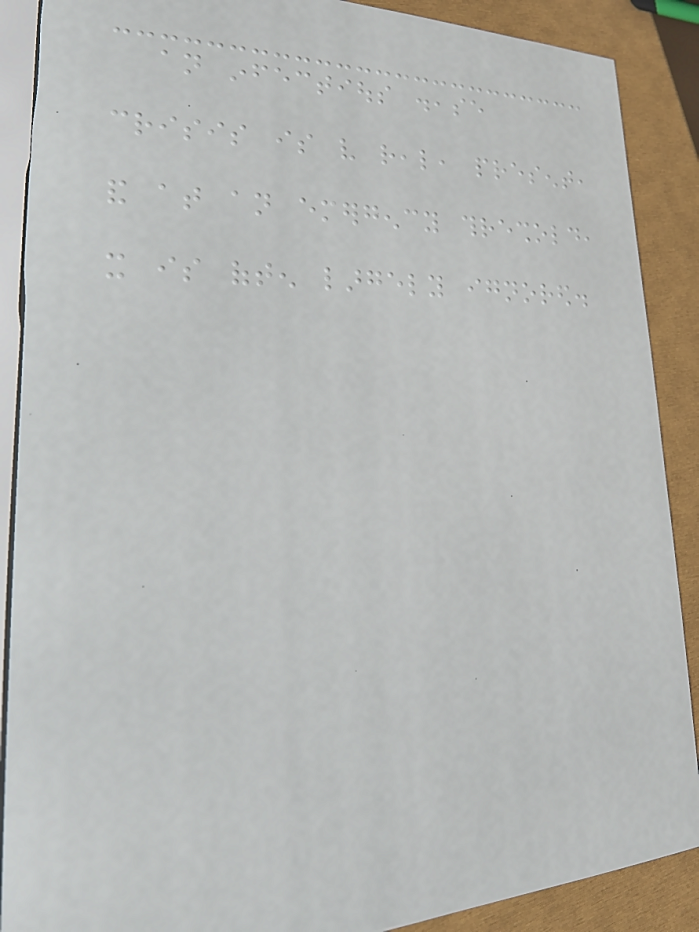an infectious disease
crisis is very real, present,
and at an emergency threshold,
it is often largely ignored.
